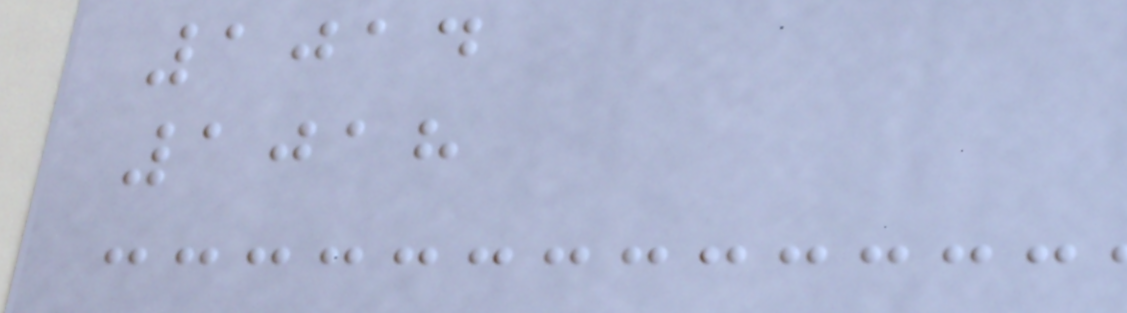1014
1018
